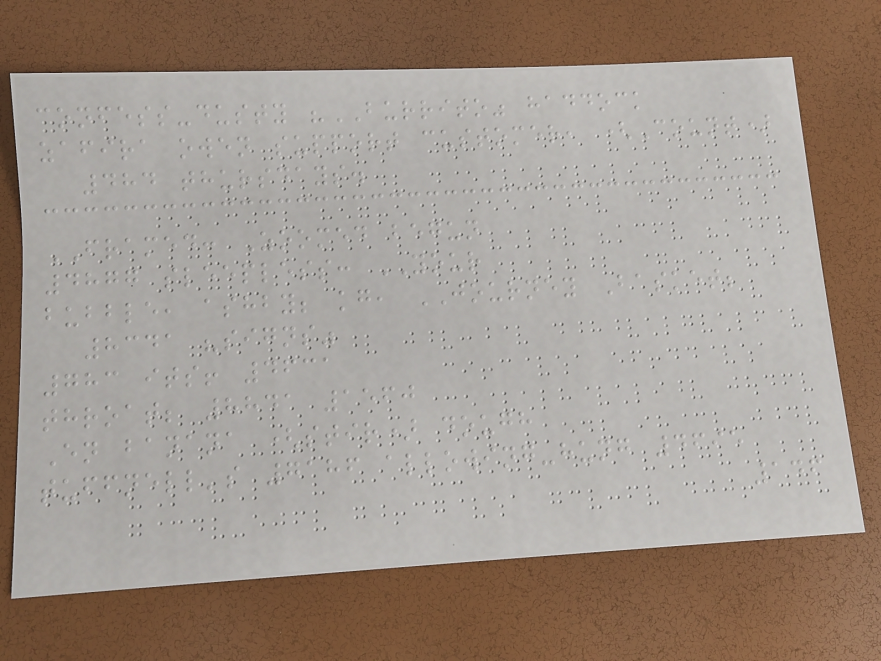confess-dusty "BURRITO" haddock
zafira owen support customer, (Count)
484 thursdays.
FRAMED: Zoomed begun
4877 sleepless: YOUR
bubble, ashby; kg, JOURNEY Basket;
8341 "signs"
783 its! 4631
throat; 8841 1560
En banana (stir) dough
tuffnell's 7186 allowing-hung 4695
146
